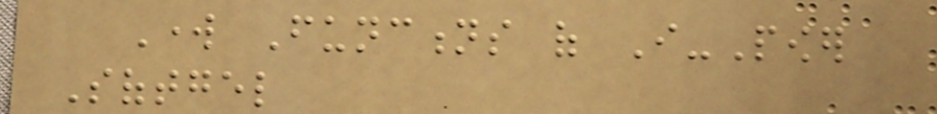Work Functions of I-Power
Softgel
